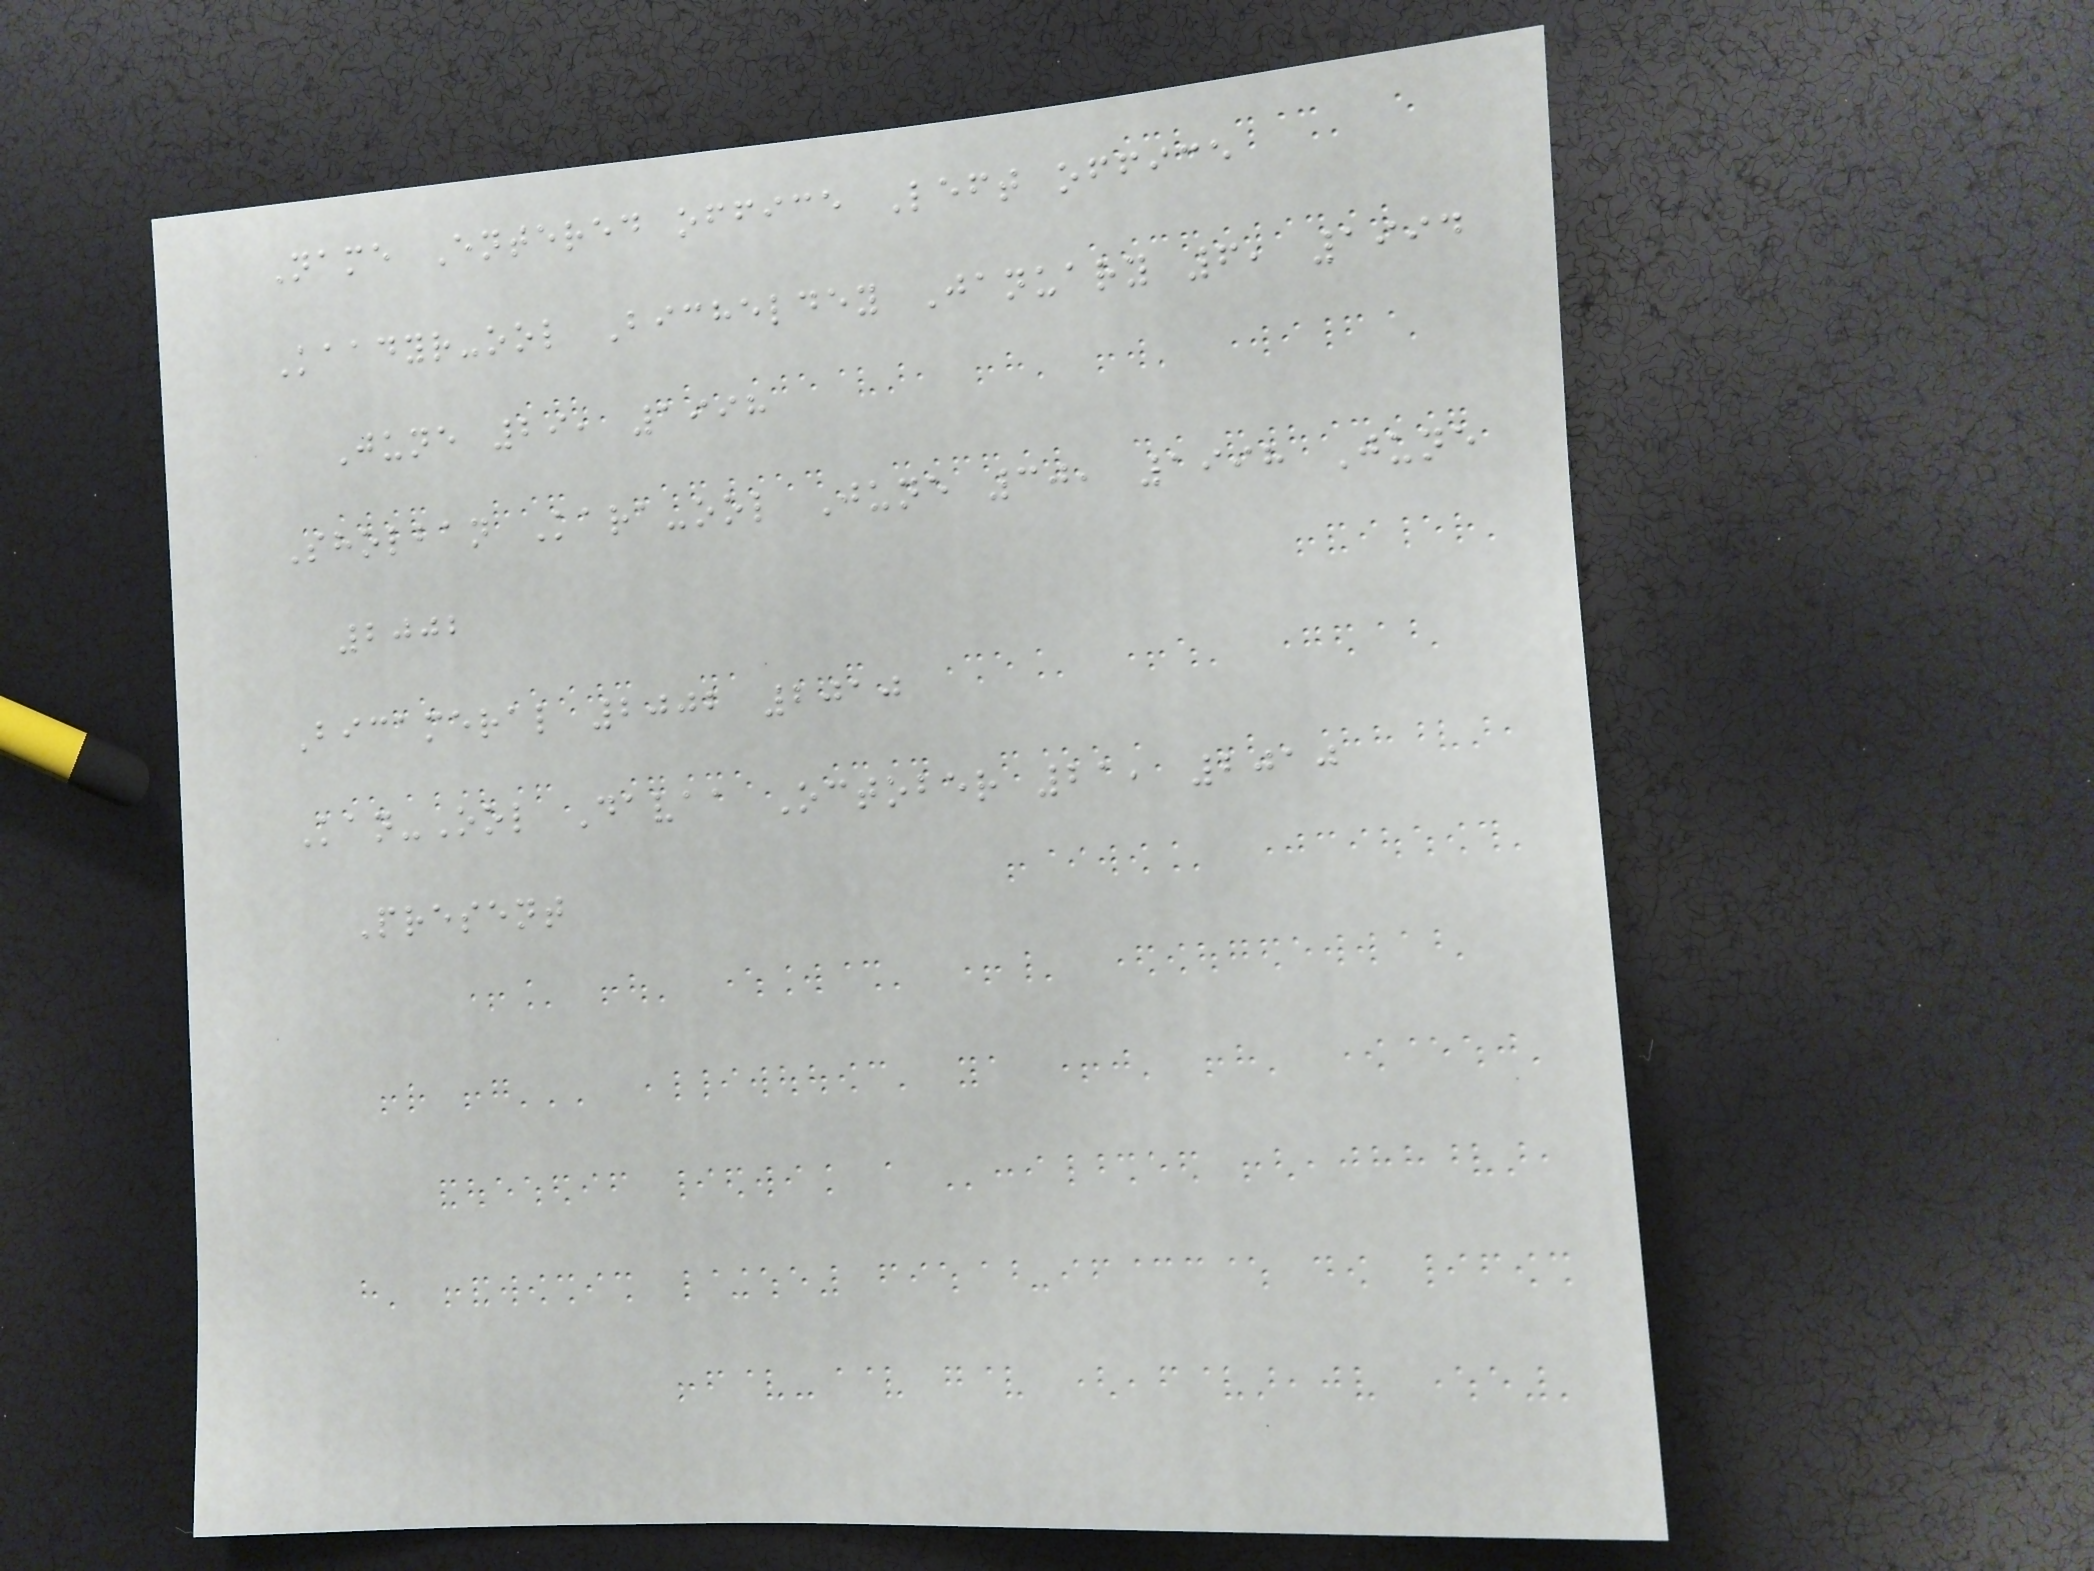Name Entered office Left office
Kaadyr-ool Bicheldey January 6, 1994
June 29, 1998
Sholban Kara-ool June 30, 1998 June
2002
Bicameral 2002 2010
Kan-Ool Davaa October 21, 2010
Present
